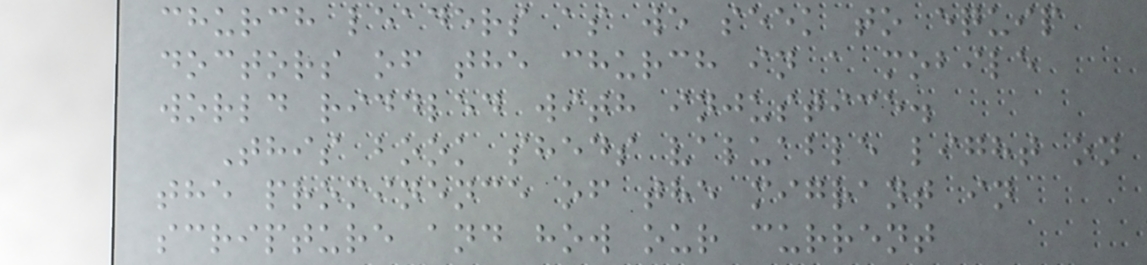church leaders as we seek to equip
doctors of the church in a mobile
world riddled with injustice.
This book sheds valuable light on
the prominence of the migrant in
scripture and how our current
